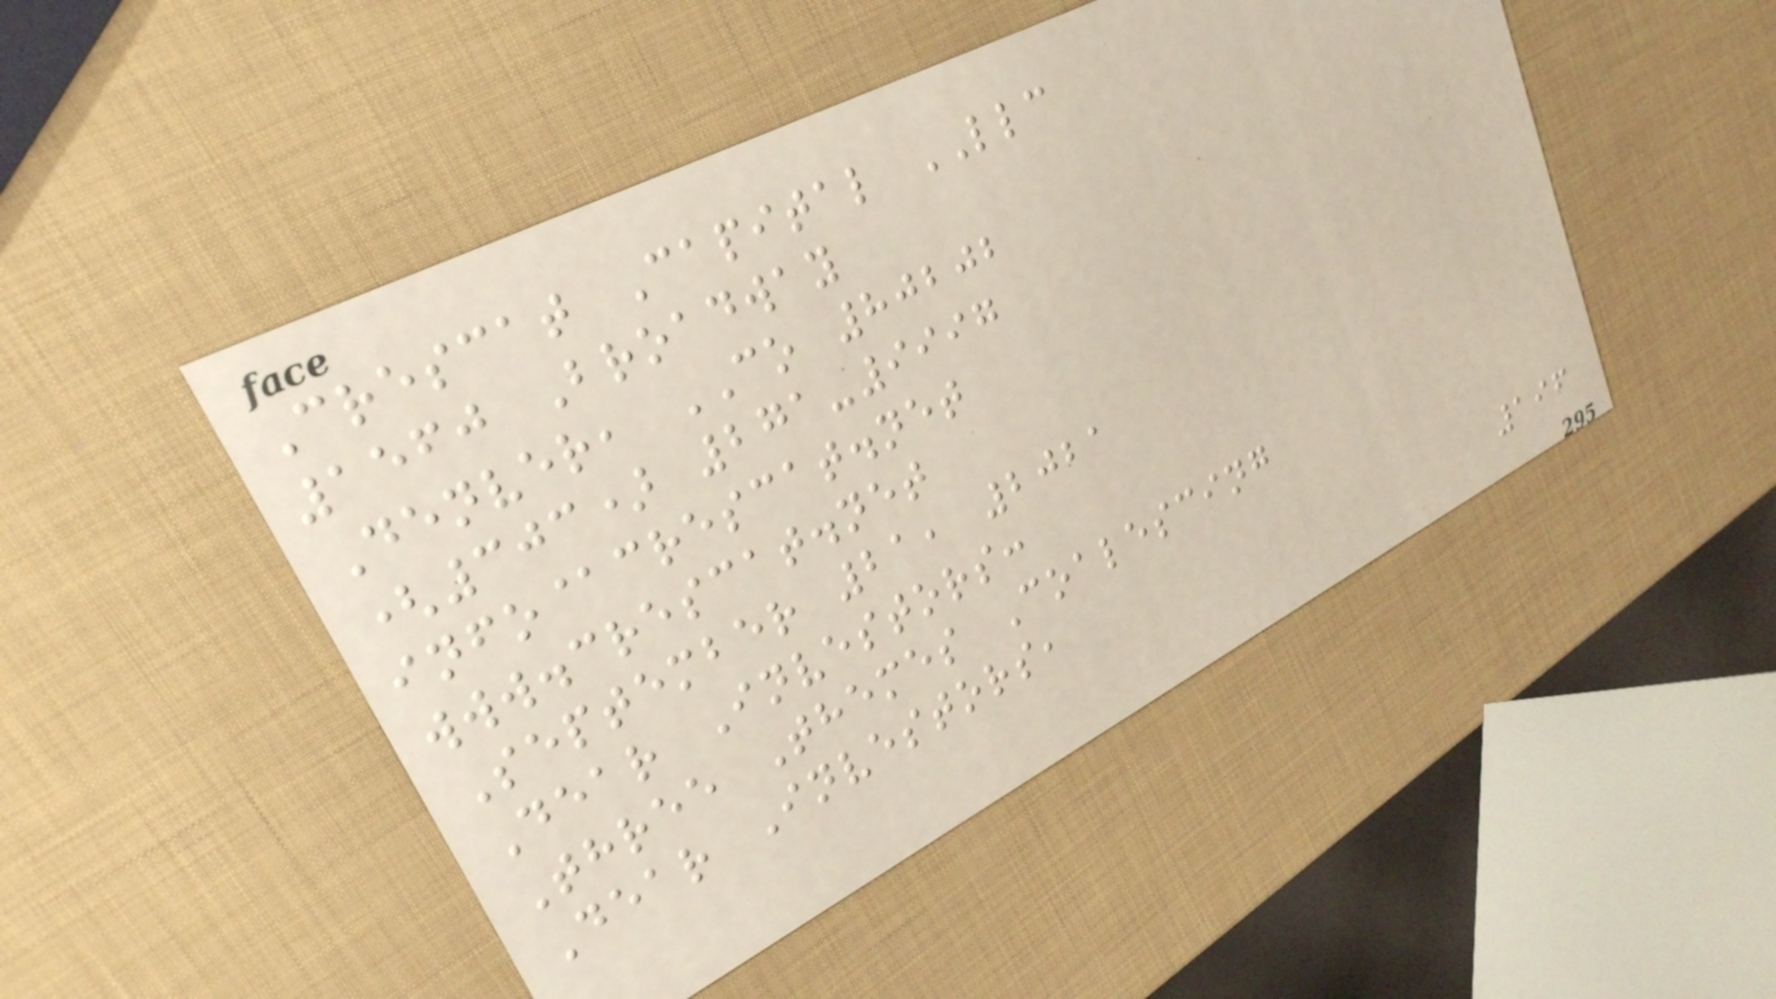Crescat Capital LLC
1560 Broadway
Denver, CO 80202
(303) 271-9997
info@crescat.net
www.crescat.net
September 21, 2021
Dear Investors:
Three Themes Coalescing
Dear Investors,
196
